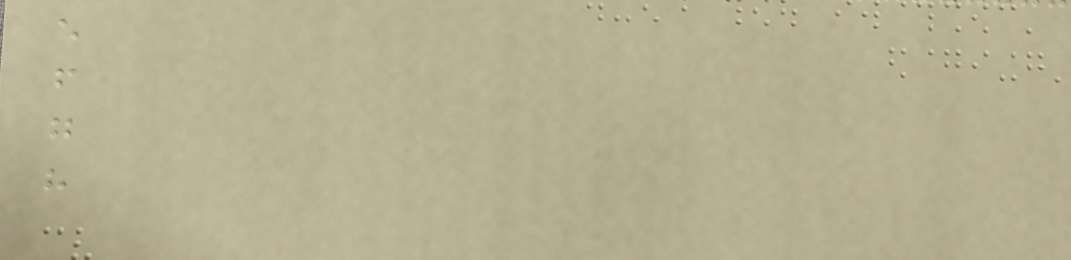e
f
g
h
